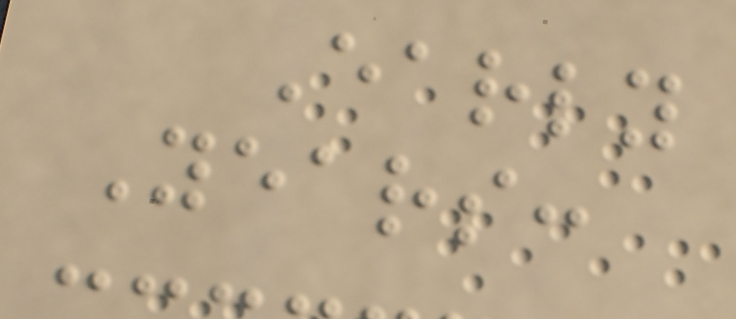Early
Years:
